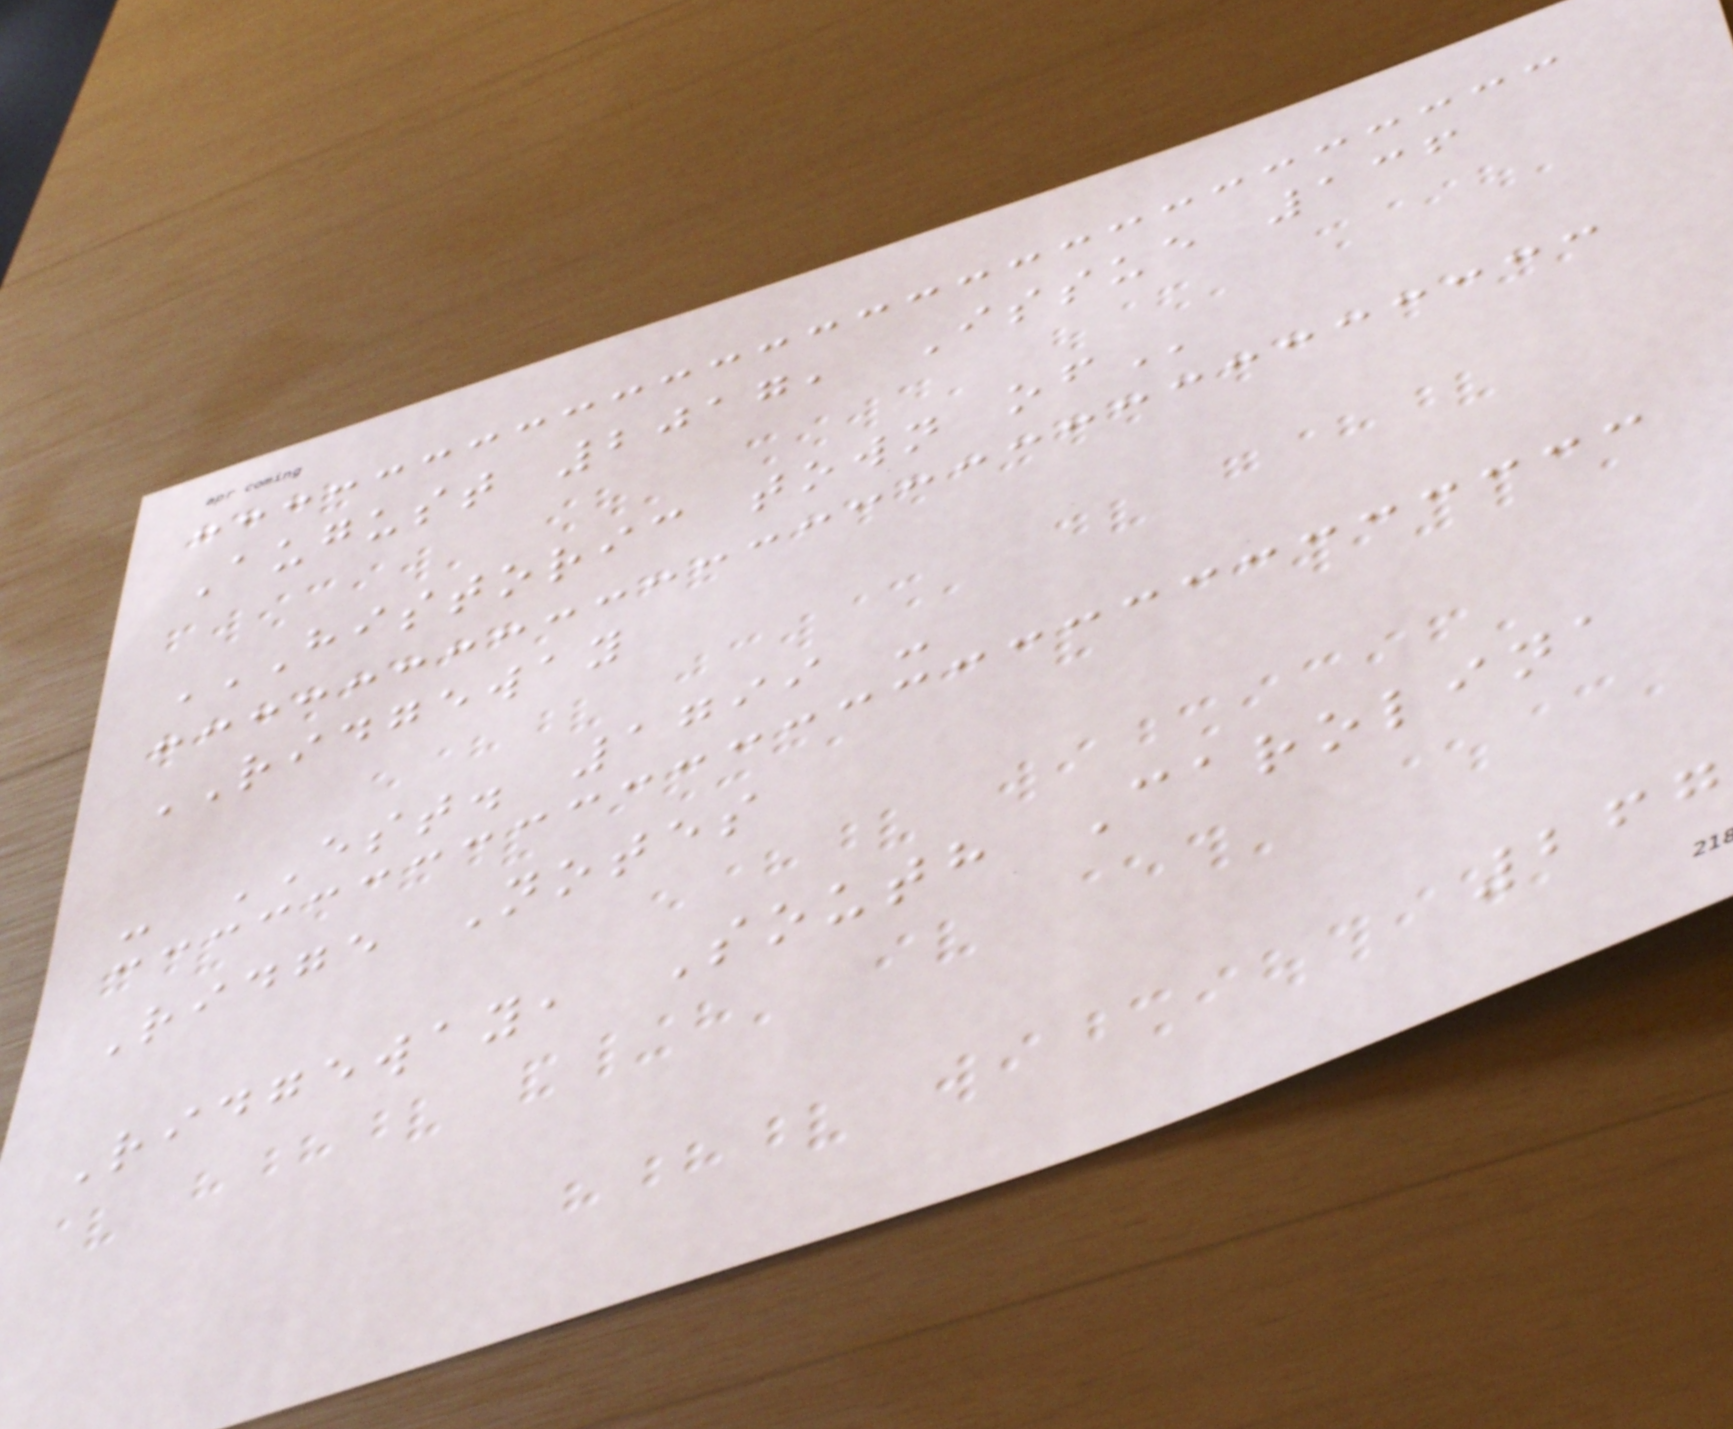August 2017, Issue 136
HISTORIC TOWN OF
RIDGEWAY
- EST. 1799 -
Ridge Notes
Ridgeway, South Carolina
267
